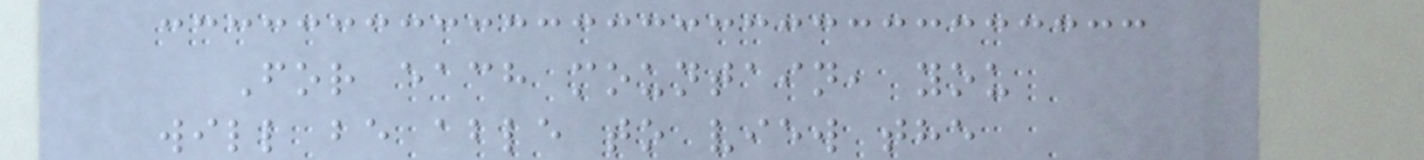For each mountain, you
will be able to view the
